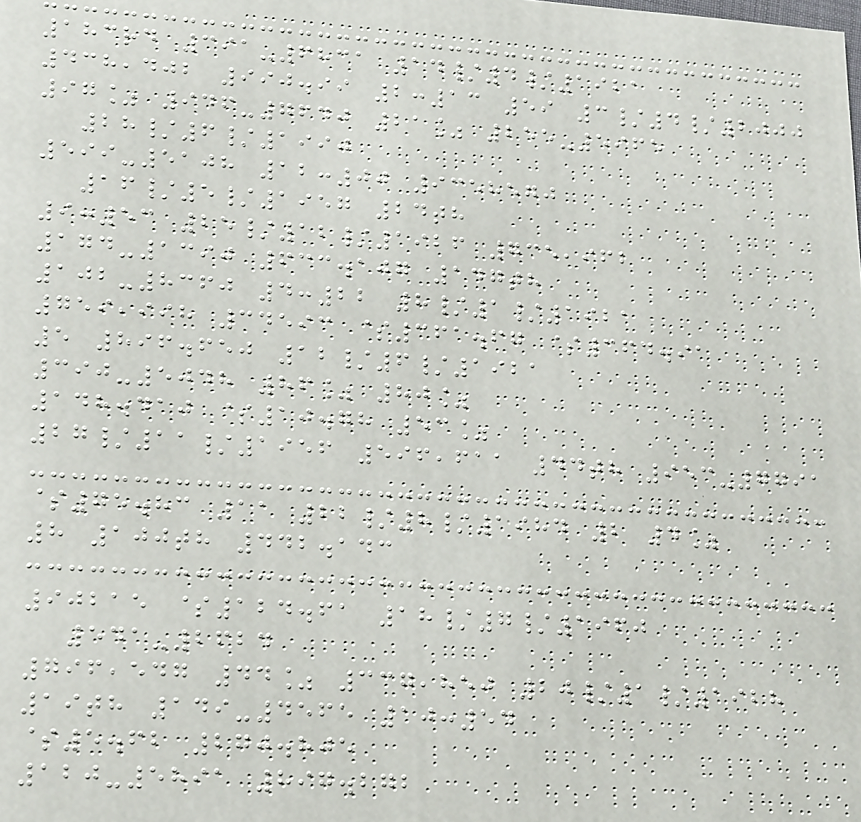183rd 391-6831 14/4/1921
438,402 990.99 2:13 59 3/4/2000
97% 946-7640 21% 255-5965
28/6/1990
599-5108 12:00 9358570
16/5/1957 24th
9:53 25/12/1926 735,962
174-1390 633.107 147th
102-8360 4:22 8/1/1921
759,998 34593 $361.67 $364.91
5 896.650 12/6/1921
390-5048 86% 80%
148.410 $10.78 53%
27/11/1956 596,611 44th 953-7791
$75.83 11 22/8/1984 2 4%
8 100th 442.143
90215 $124.61 18/7/1960
541-2624
796,547 44% 337,850 20/1/1928
19th 149-4565 10:54
$5.62 270.805
120-5891 897.272
